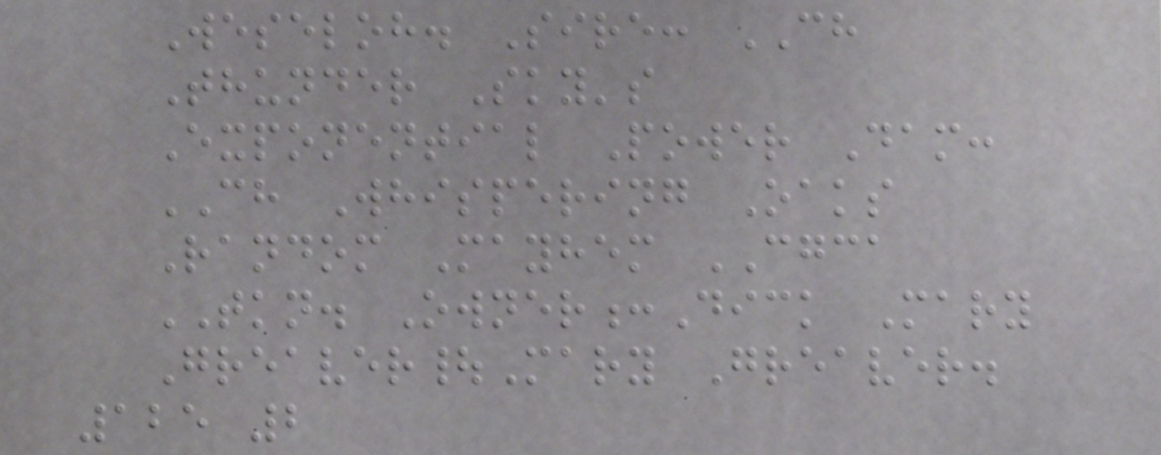Weseloh. Sire: CH
Thunder Sky's
Exponential Power Dam:
CH Whispering Oaks
Random Mayhem CGCA
TKN. Owner:Dick Mary
Greaver|Mary Greaver.
125 2
